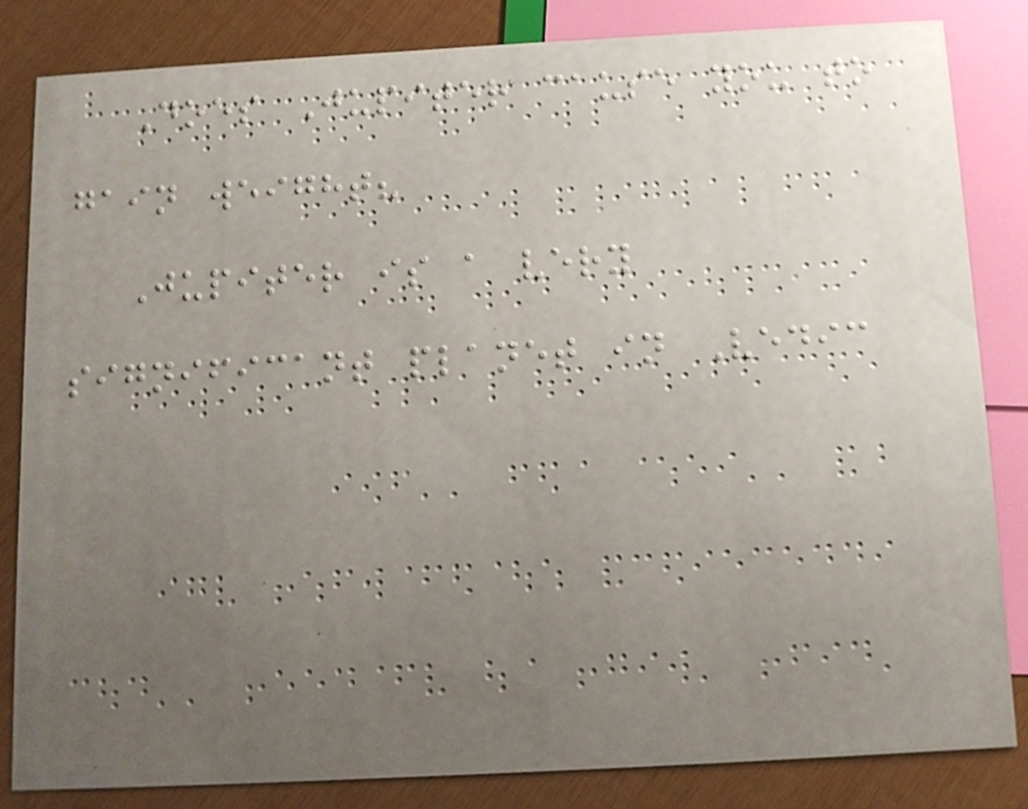Does Jupiter cause you to
gain weight?
Jupiter is a very
significant planet in Vedic
